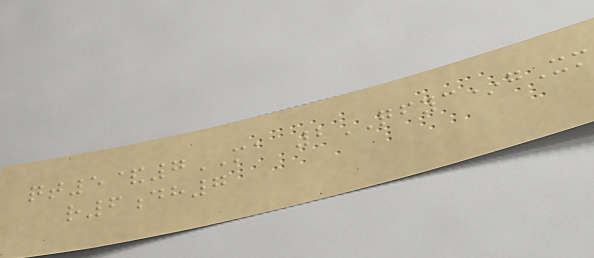qt5&7MA 2QFYC*gXm
r6dh7
